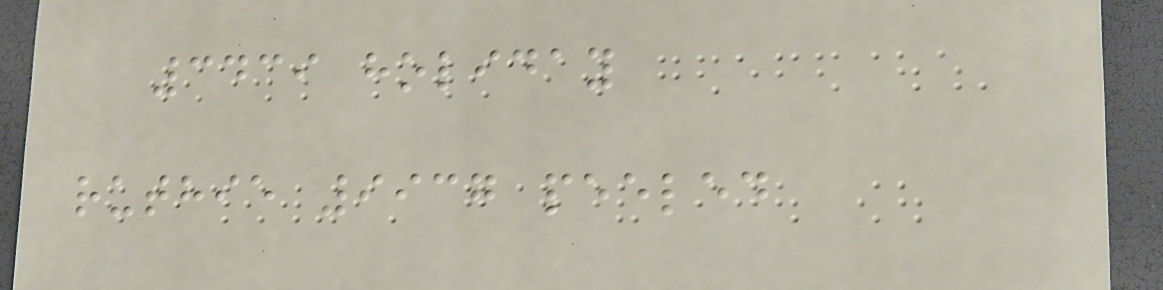3439 holiday
ruthie 9937 peeled
